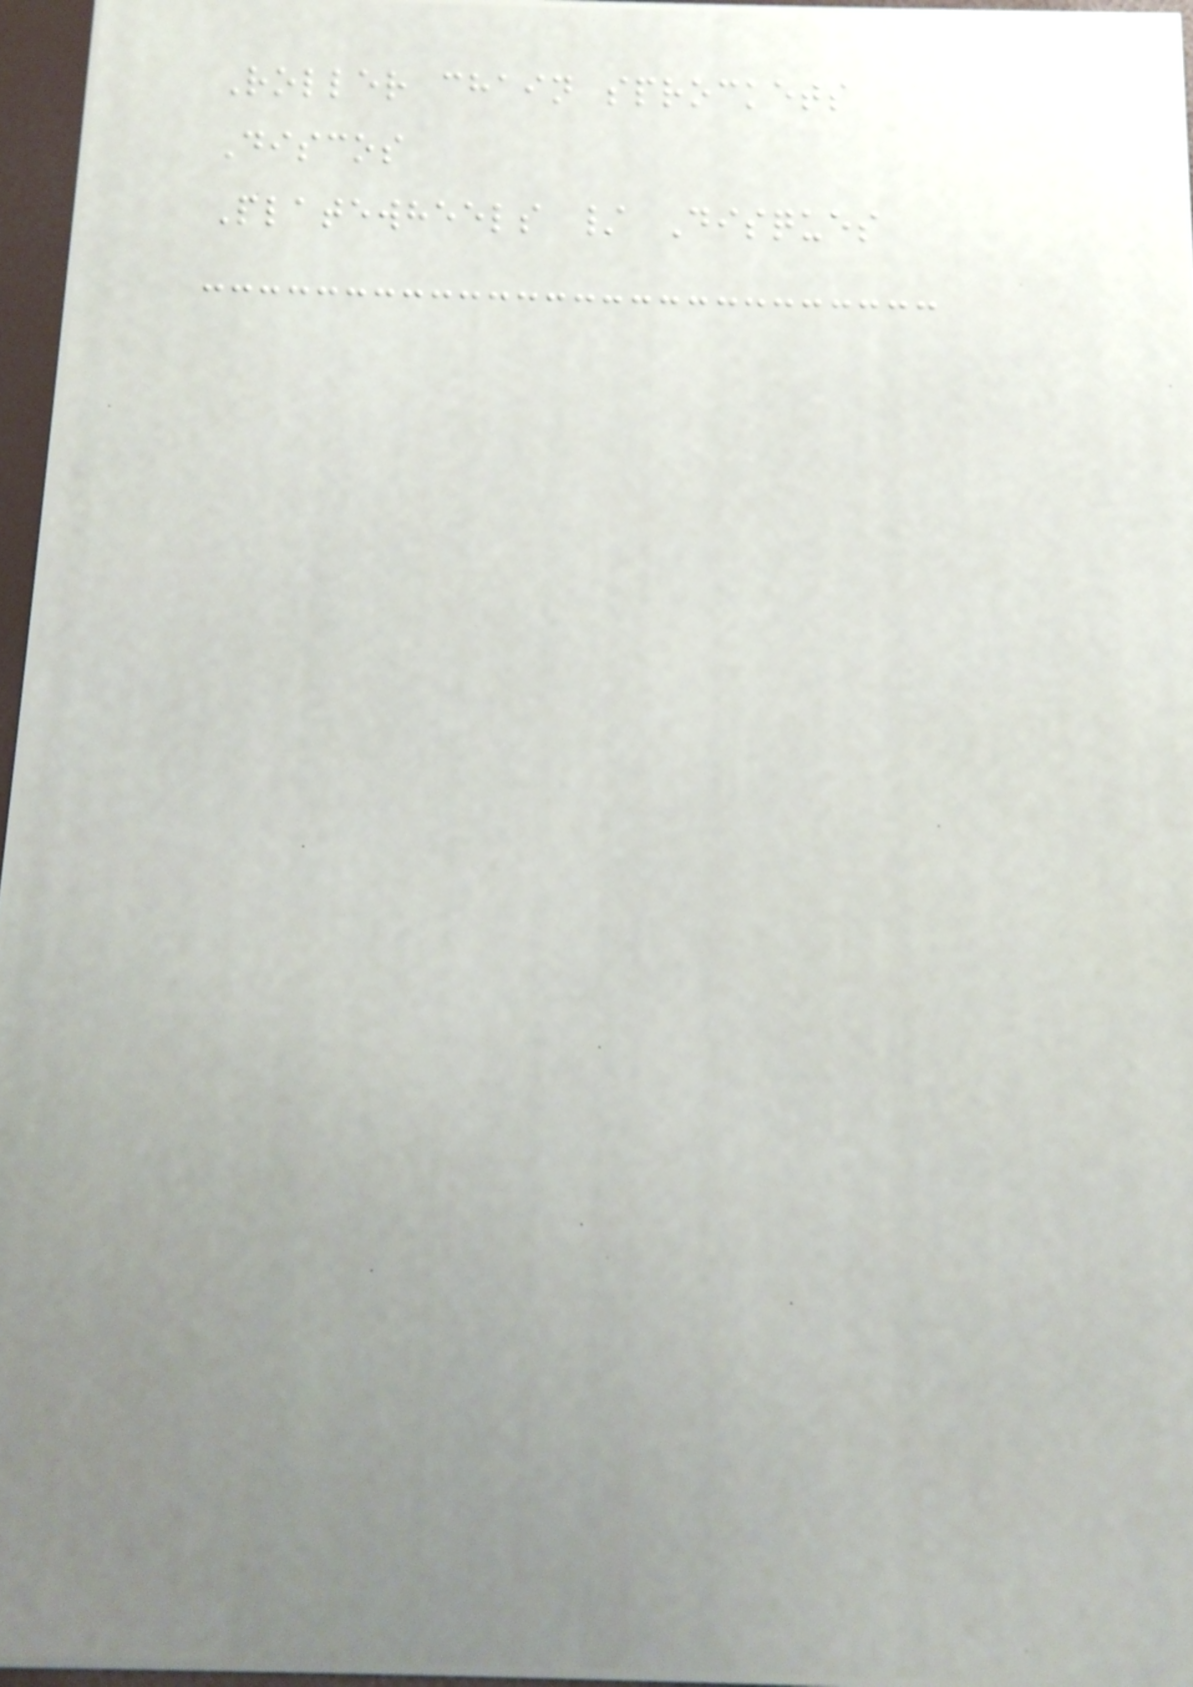Roller chain sprockets
Discos
Platewheels / Disques
